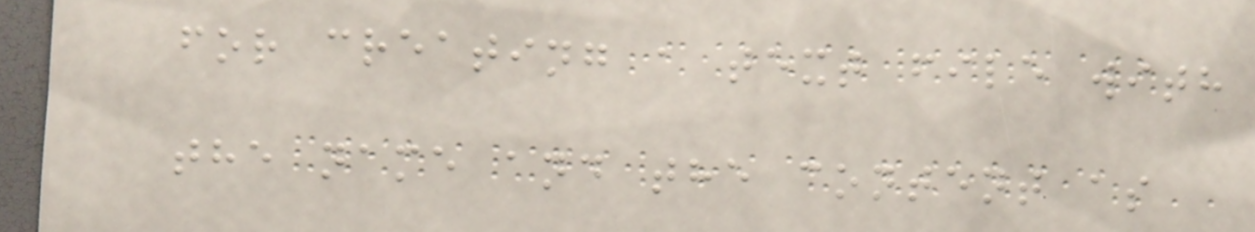for creating a text file with
the name and the content as
